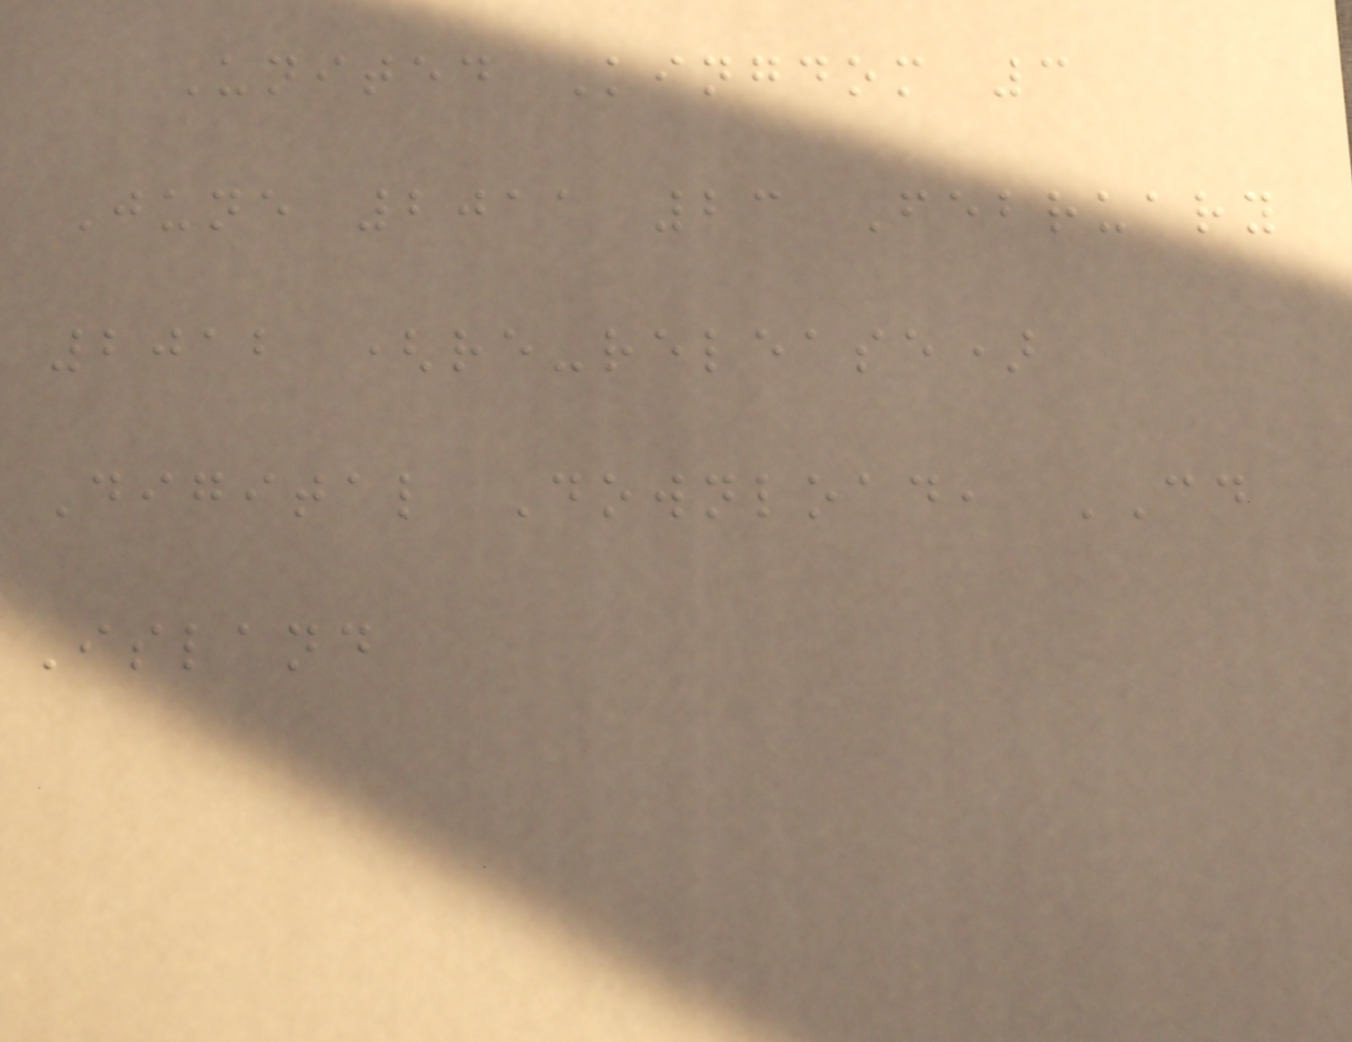United Kingdom 3
June 2011 23 February
2012 (re-release)
Digital Download, CD
Island
